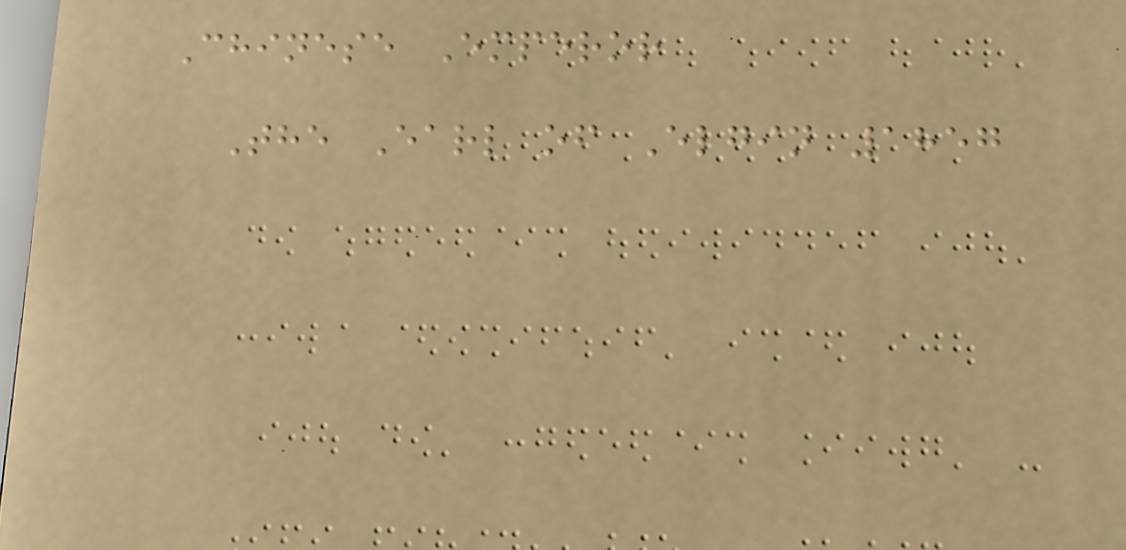Chinese Emperor
The Earl of Elgin 1857
